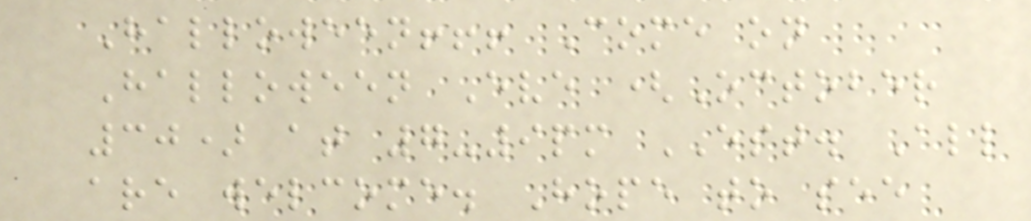Halloween!!! Come on
Halloween Eve (October
30) at 7-9pm EST. All
are welcome. Hope to see
